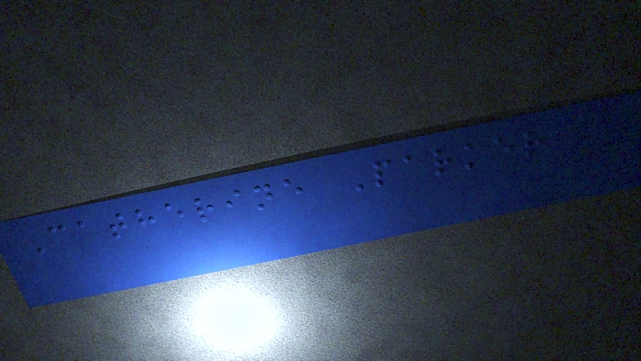Catherine Parker
